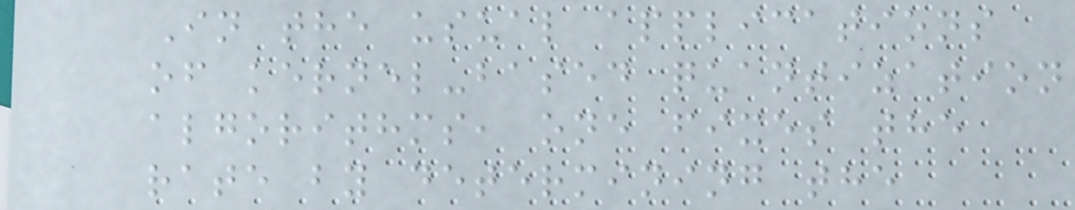In the usual applications
of kernel-based quantization
algorithms, one fixes the
rate by determining the
